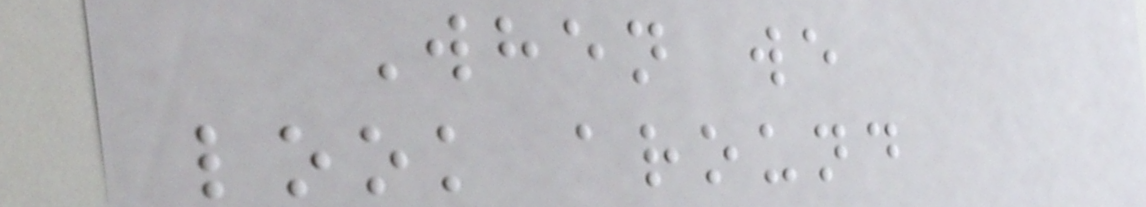When we
look around
